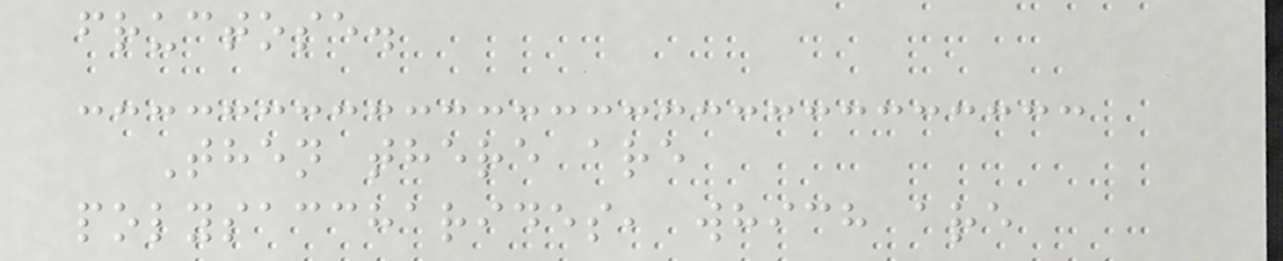fructose.
Then there are
polysaccharides, which are
